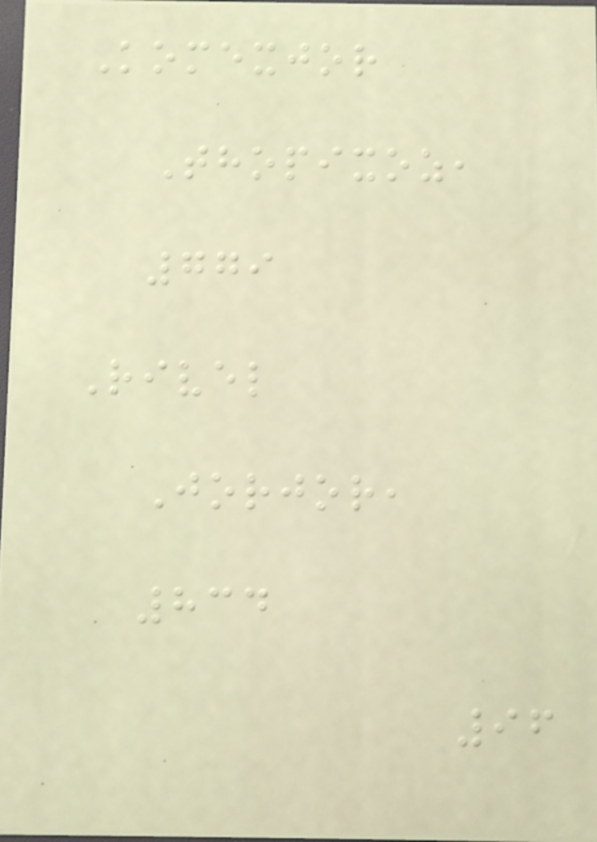Komexjor
Thopixoz,
779
Rivel
Jorjor,
834
96
